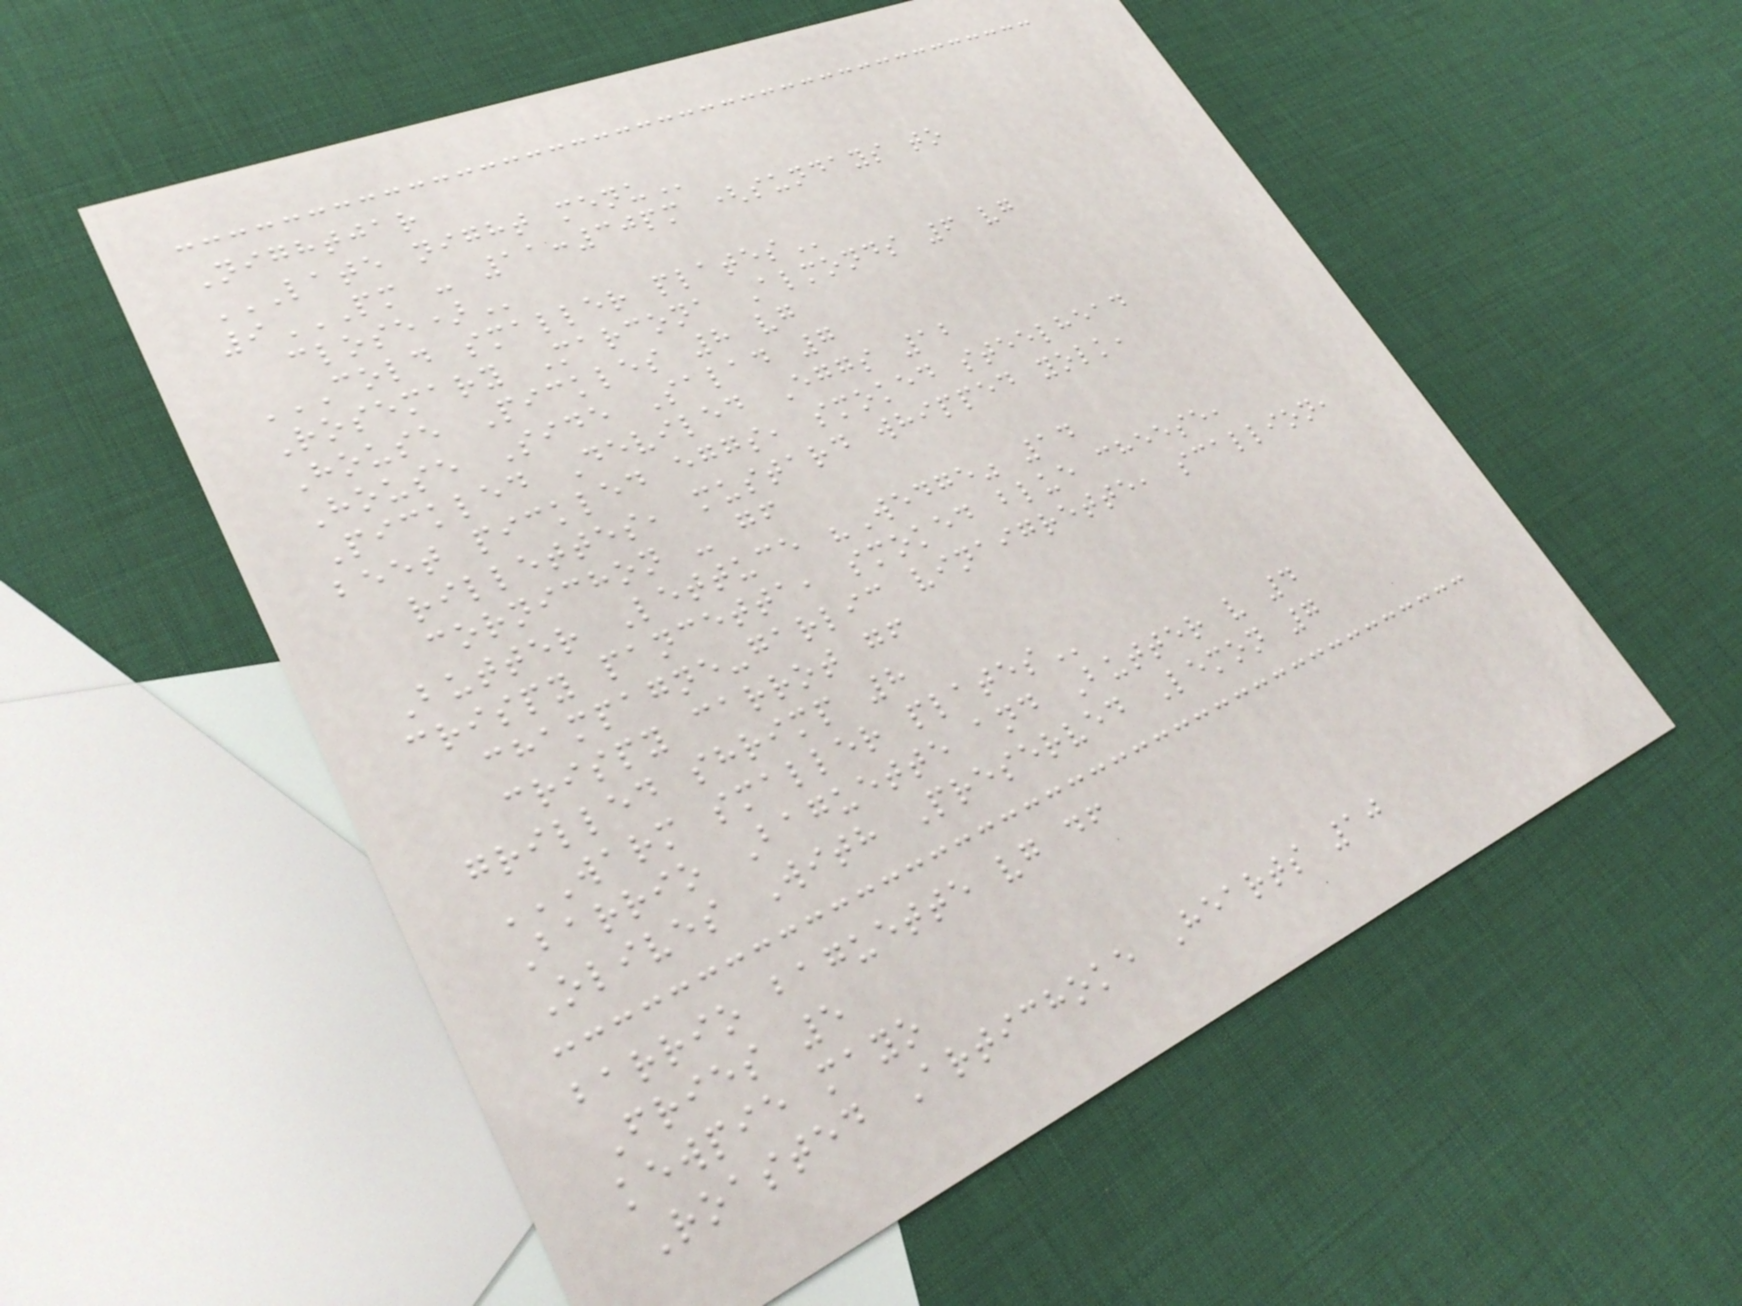Nightjar
LATE NIGHT MENU
9PM - 11:30PM (SUNDAYS TO
CLOSE)
COLD SMALLER PLATES
Rosemary Marcona Almonds 6 vg
House Pickles 8 vg
House Side Salad 7
Pickled Deviled Eggs 12
beet pickled eggs, smoked steelhead
rillettes, mustard whipped yolk,
cornichon - gf
Butter Lettuce "Wedge" 14
crispy pancetta, smoked blue cheese,
champagne-garlic vinaigrette, scallion,
crispy carrot gf
grilled shrimp 8
WARM SMALLER PLATES
Barrio Baguette and Butter v 4
Olives With Preserved Lemon 7
barrio baguette vg df
Fries 5
kewpie mayo
Roasted Artichoke Hearts 10
